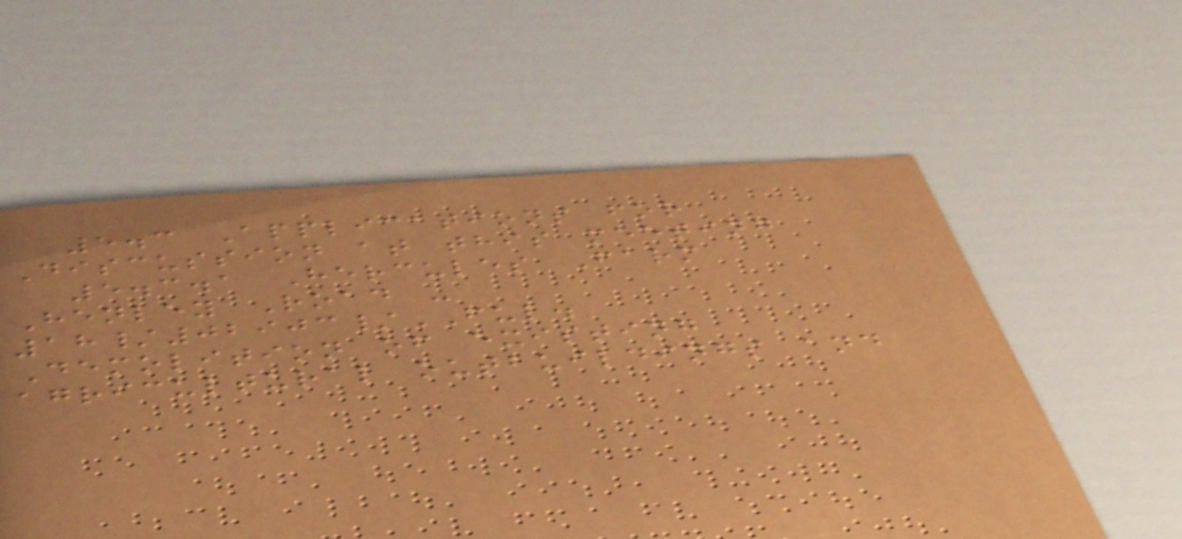5.3 Applications for
Discussion at this meeting
5.3.1 Hercules Farm
Henley Road -
18/02903/FUL.
Demolition of existing
agricultural outbuildings and
